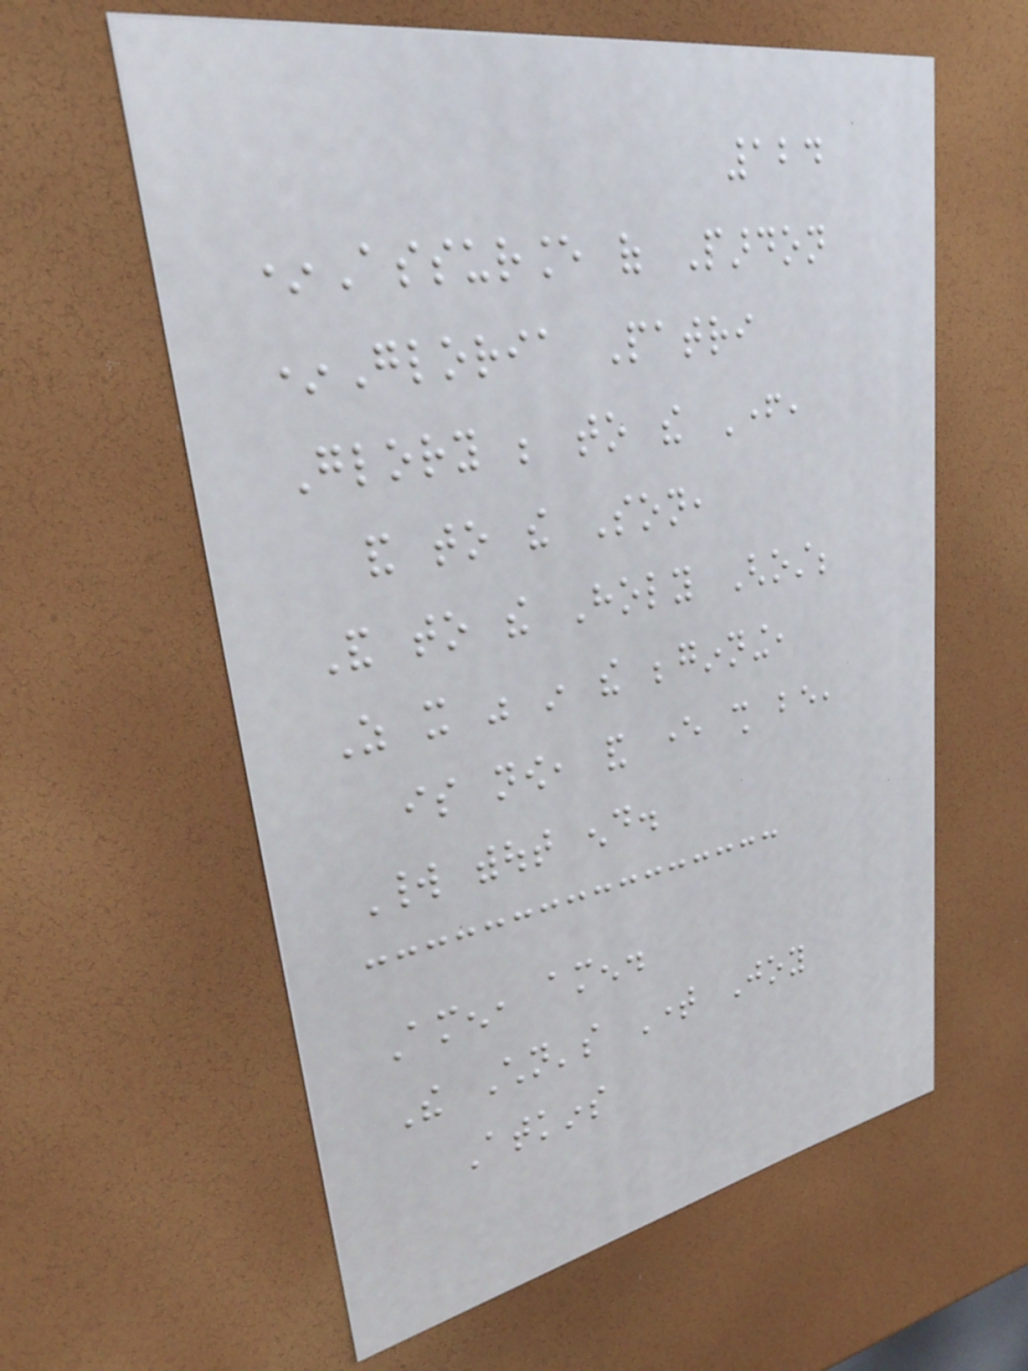124
*Assurance of Pardon
*Gloria Patri
Glory be to the Father,
and to the Son,
And to the Holy Ghost;
As it was in the beginning,
is now, and ever shall be,
World without end.
Amen, amen.
The Children's Time Joy
Atkins
